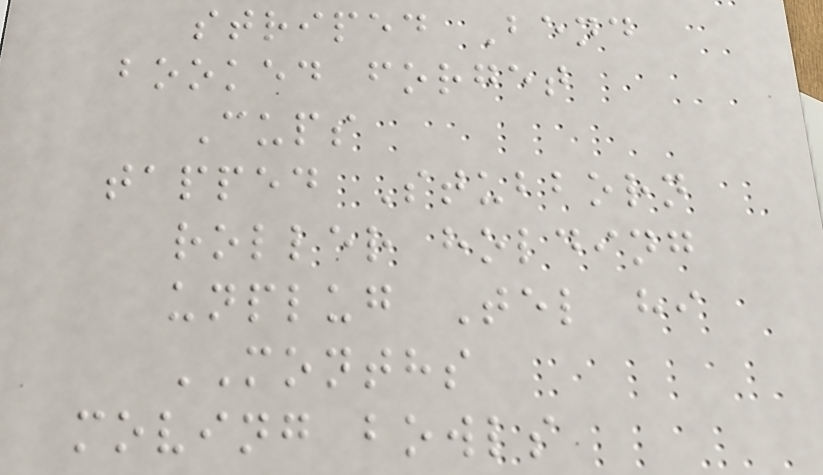striped Bend
booked forget
Cups
tapped Stubborn
roller holding
unplug Tel hi
MONTHS
moving bowls
